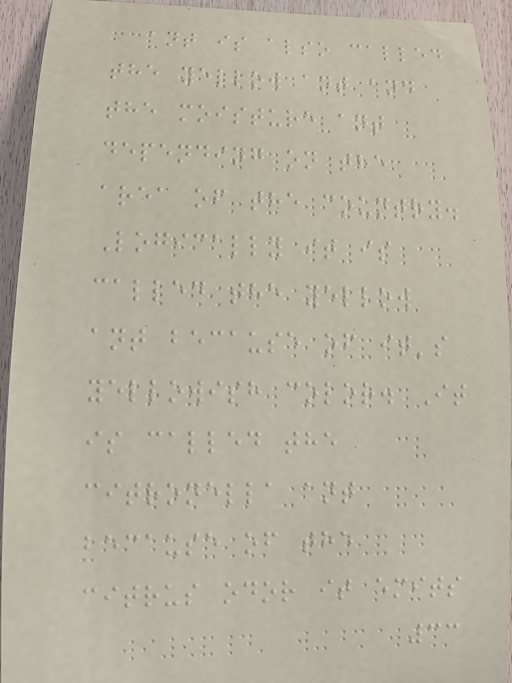ant is also called
the yellow ant and
the moisture ant
depending on the
area of the country.
Logically it is
called the yellow
ant because of it's
yellowish color. It
is called the
citronella ant
because of the
citrus odor it emits
33
